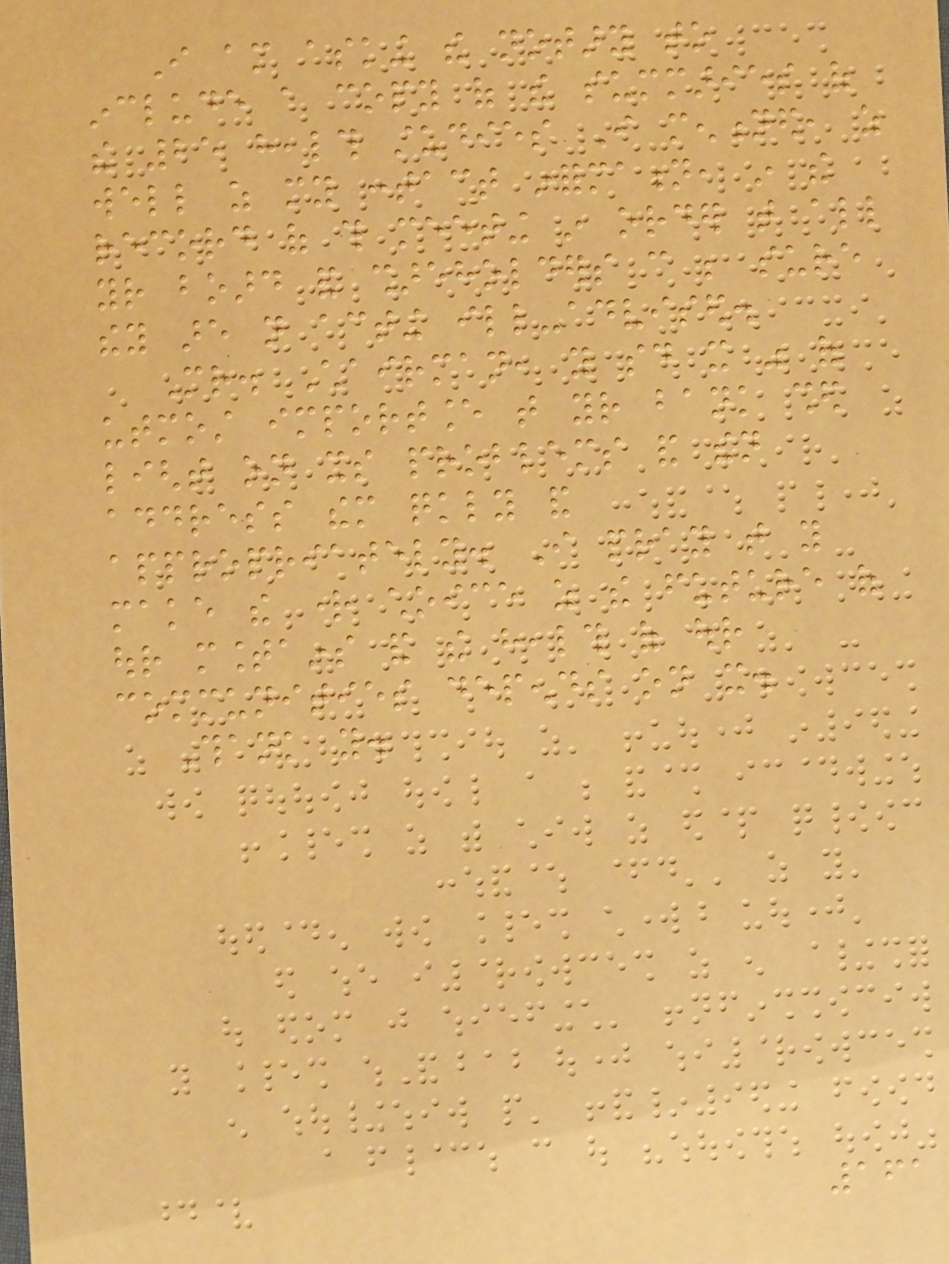I am asking the notary to
include a copy of the summaries of
the 25 health studies I mentioned, as
well as my contact information, in the
record of this meeting in order that all
your board and shareholders can be sure
they are not acting ill-advised.
Mr. Chairman, you said it was of
utmost importance that your bank shed
light on its problems and then
address them quickly and
appropriately. I pray that you
make the right choice as the future of
our mountains and the health of our
communities depends on it.
Thank you.
161
